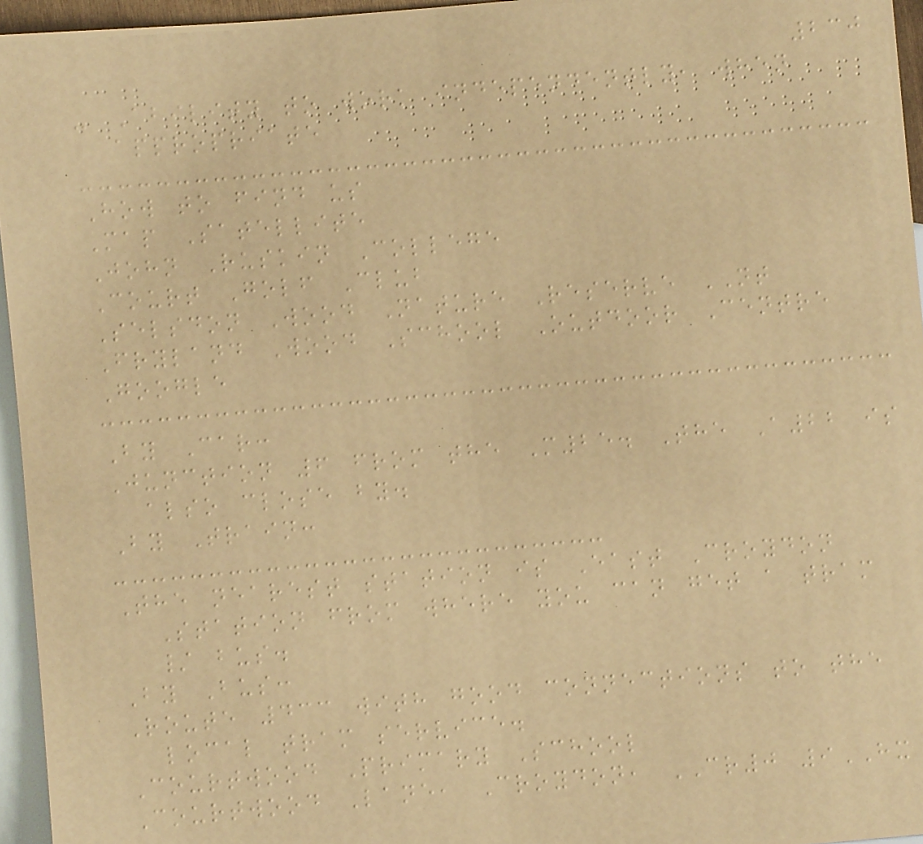230
- Ability to work independently, when
appropriate
How to find us
Map Satellite
John Ruskin College
Court Golf Club
Selsdon Wood Nature Reserve NT
Fryland Wood School Outdoor Centre
Google
By Car:
Junction 6 from the M25. The A22 is
also close by.
By Train:
The nearest station is East Croydon
Station from where you can get a tram
/ bus.
By Bus:
Route 433 with good connections to the
local tram service.
Courtwood Primary School
Courtwood Lane, Croydon, CR0 9HX
